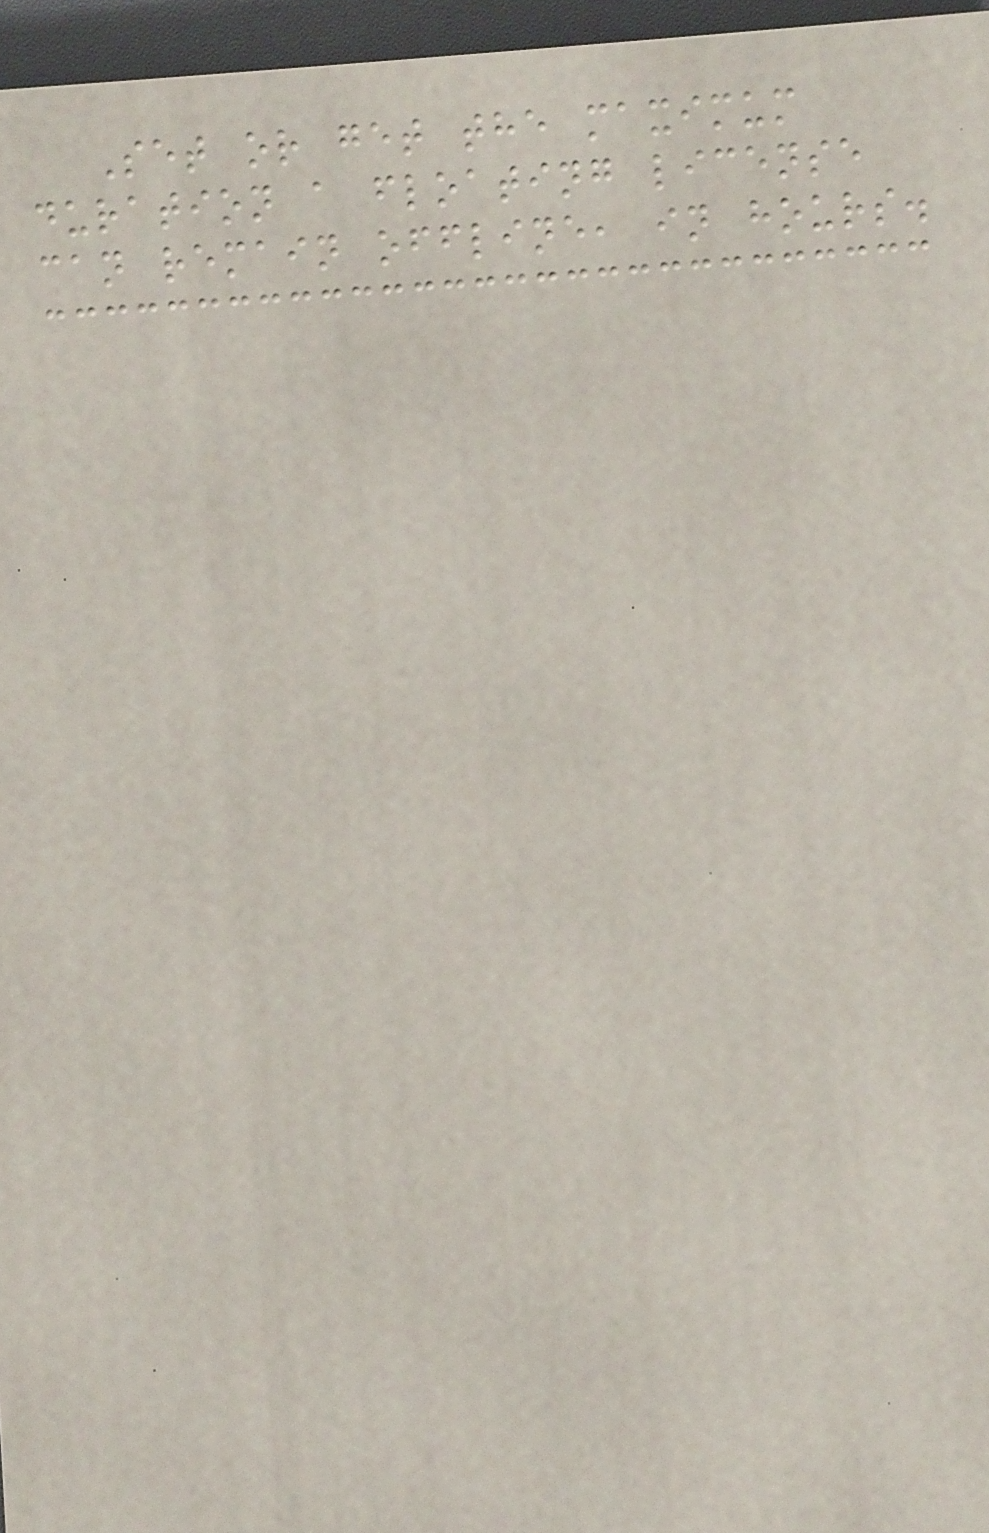Set or get the maximum
duration a floating license
can remain offline, in hours.
